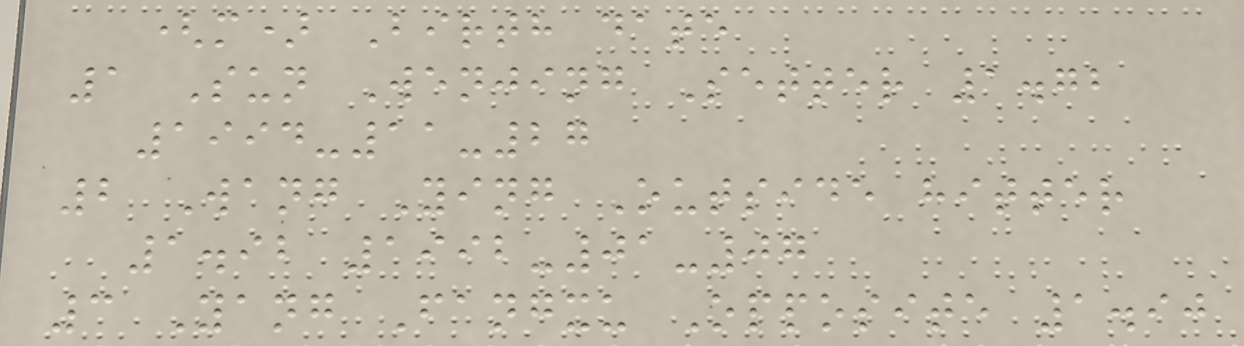(m) Birth date
1 Sun Wenjing Setter 1.72
1994-11-27
2 Wang Ying Outside hitter
1.92 1992-01-07
3 Yang Fangxu Opposite 1.90
